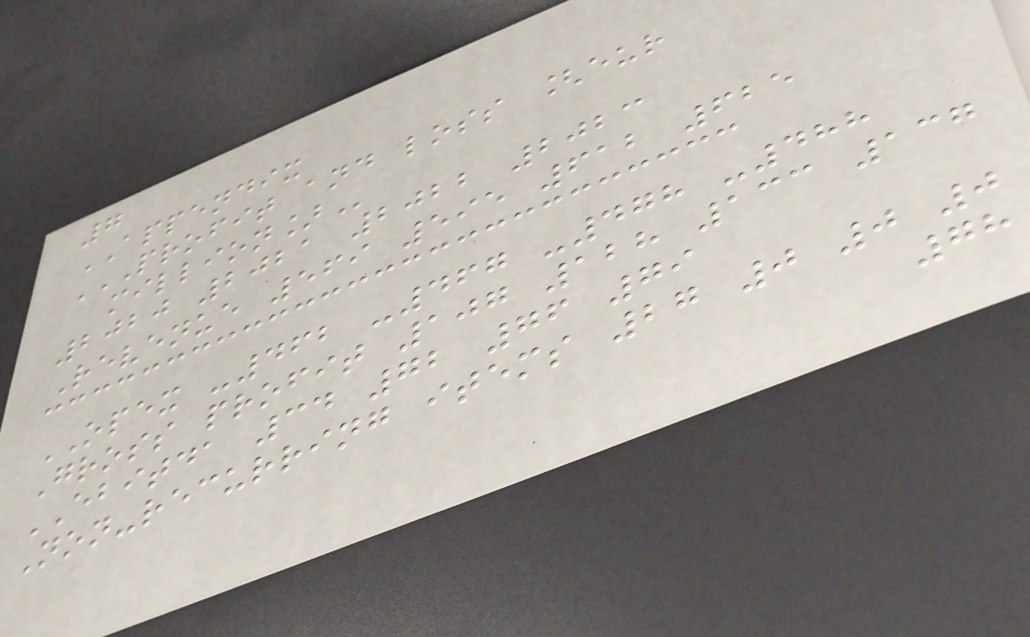7
APPENDIX
PROFIT AND LOSS [EUR
MILLION]
2020 2021 2022 2023
Revenue 569 595 612 625
OPEX -462 -467 -478 -488
Gross profit 107 128 133 137
EBITDA 34 72 76 79
Non-recurring items 27 0 0 0
78
